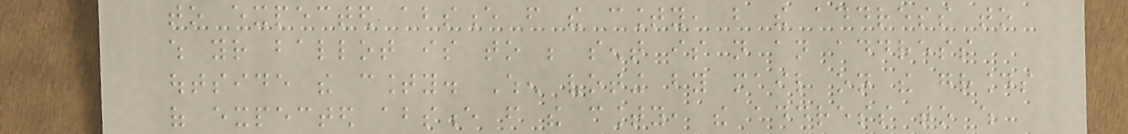to expected absence from the county, but the address to
which your ballot is to be sent is not an address
outside the county. When voting by mail on the grounds
of expected absence from the county, the address to which
